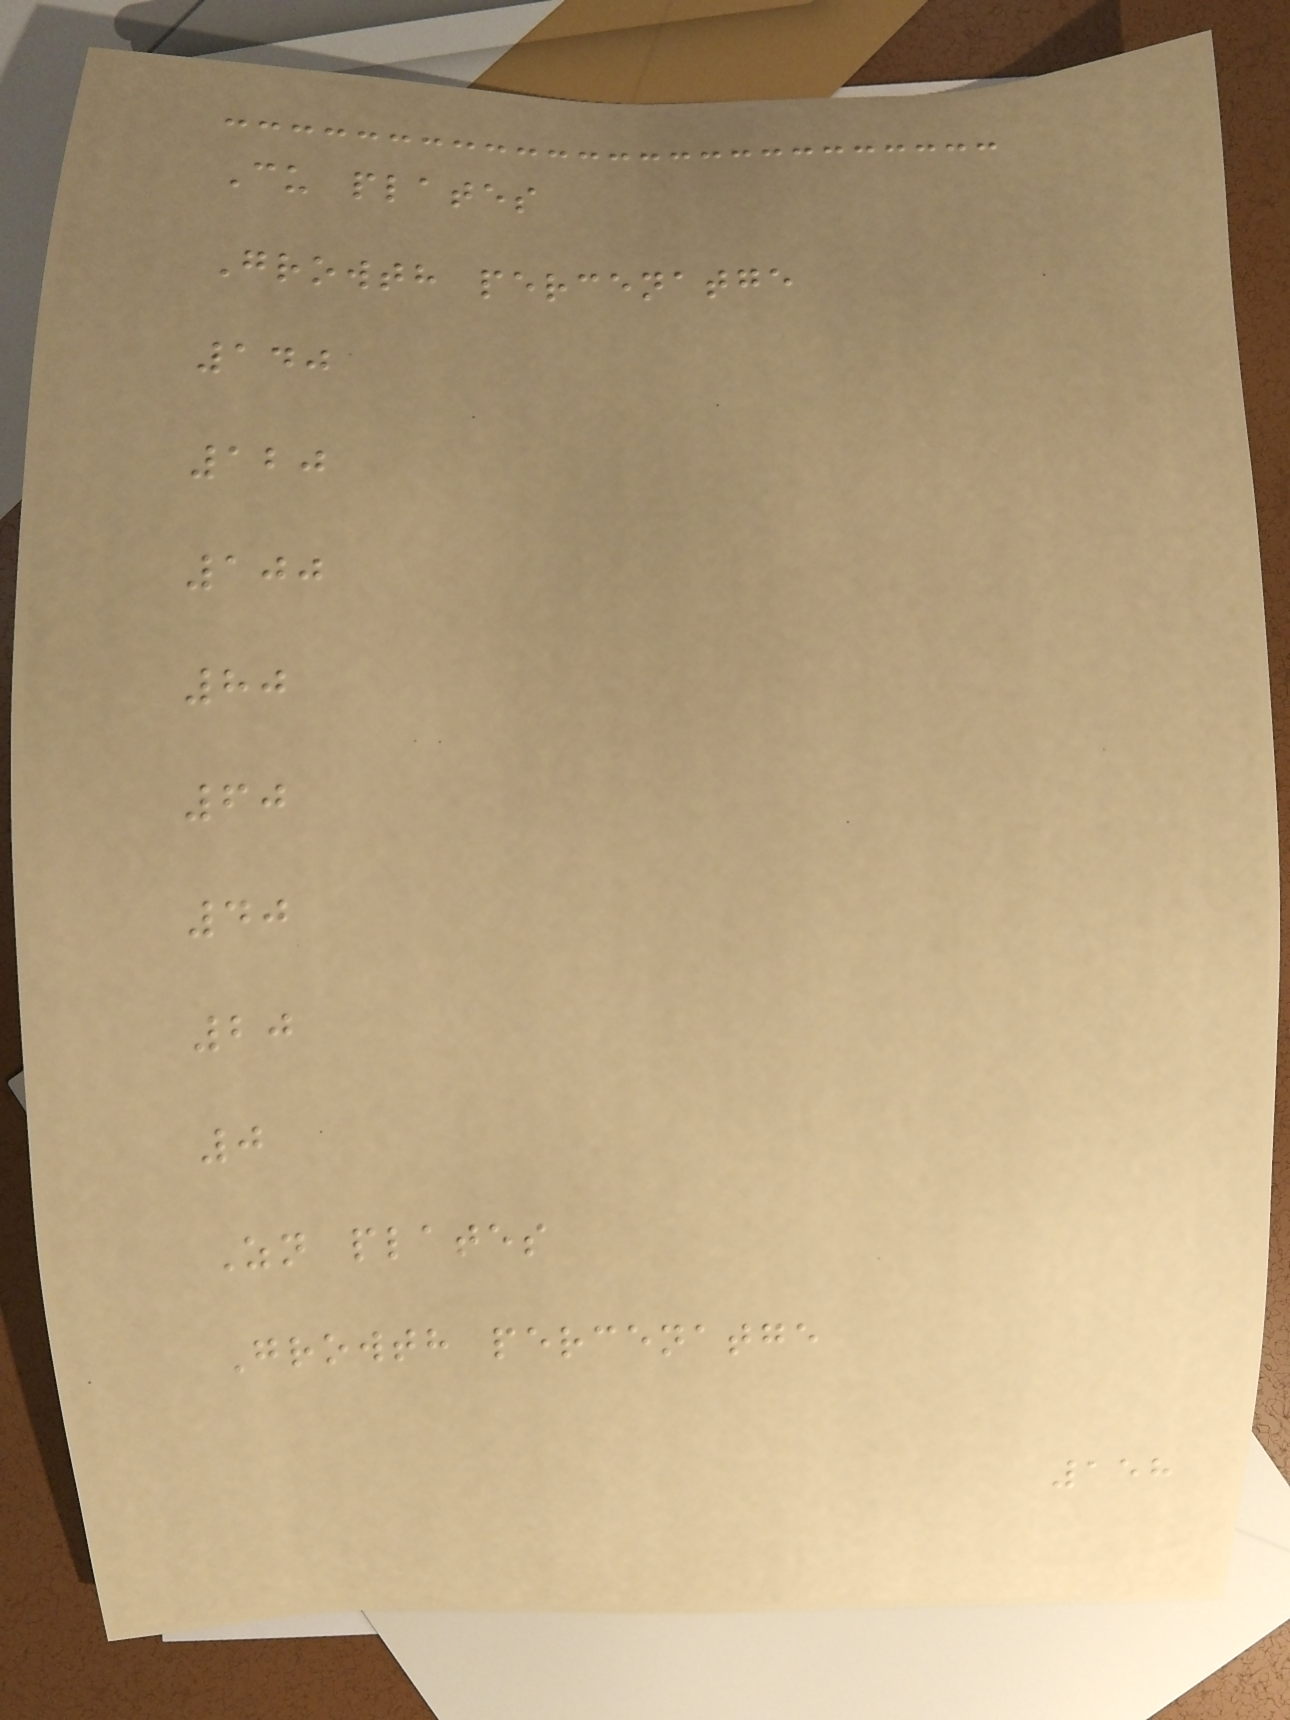Cu plates
Growth percenatge
140
120
100
80
60
40
20
0
Zn plates
Growth percenatge
158
